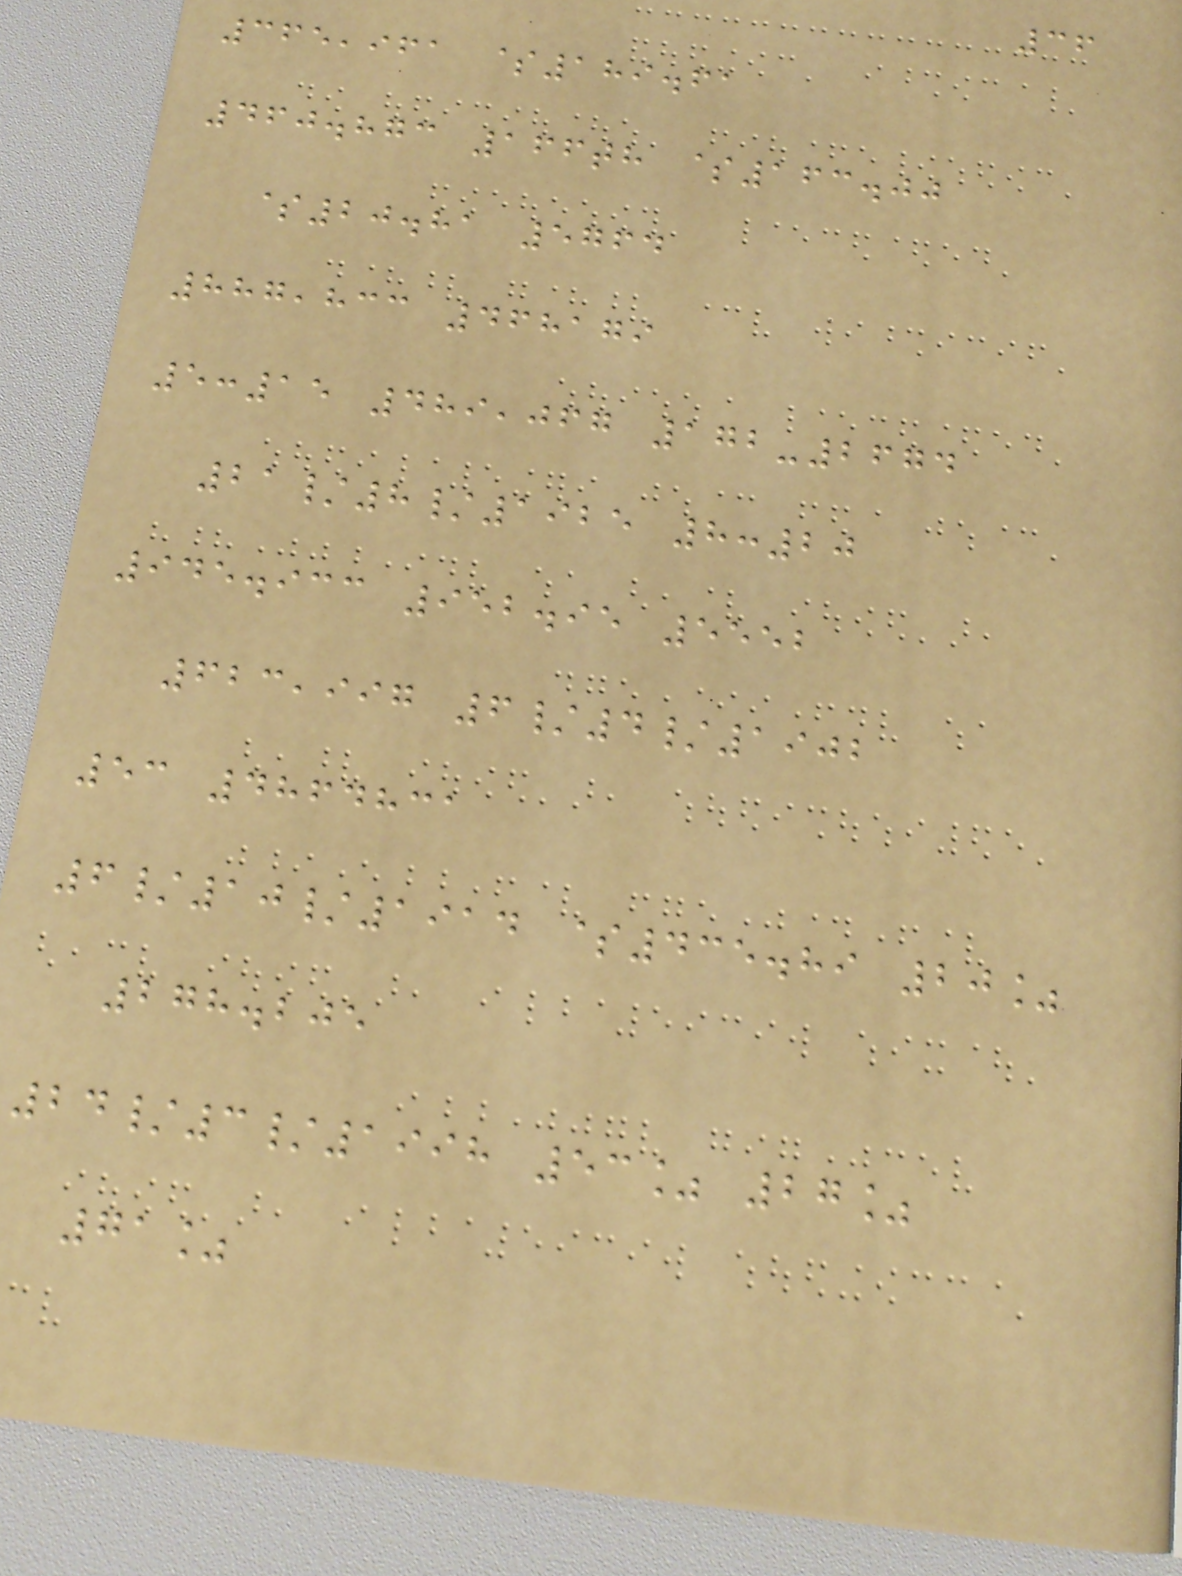36
365,961 $189.61
460.873 166th $163.00
$20.81 5764
887,833 468179
5:15 489,067 172-2674
21/8/1925 8:20
945.933 952.95 5552
623,997 6/4/1902
53 4864831
6/10/1914 $435.89 20%
278.205
24/3/1998 53% 27%
71%
